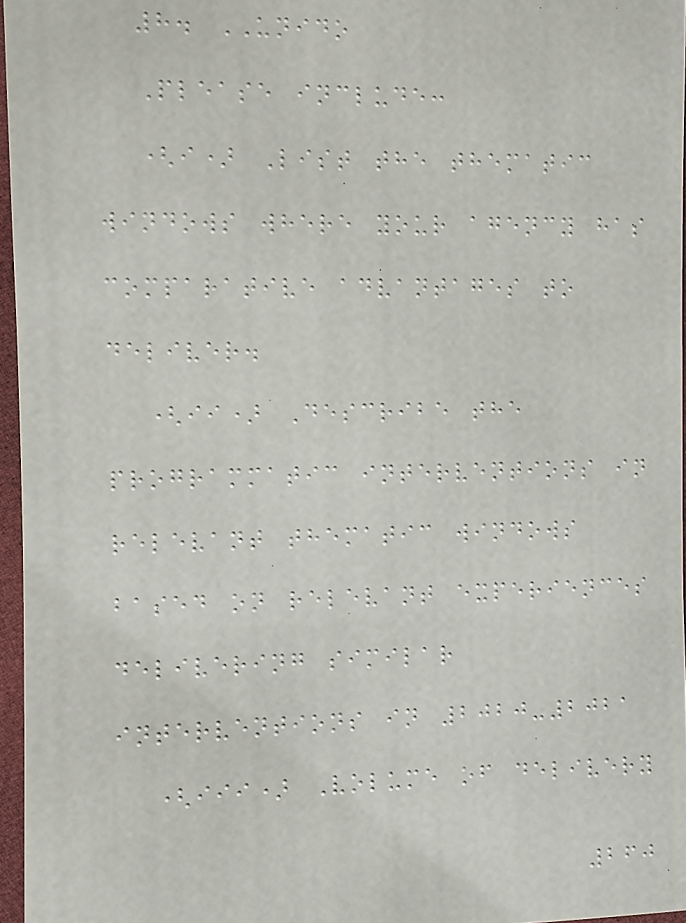8. UNIDO
Please include:
(i) List the thematic
windows where your agency has
comparative advantages to
deliver.
(ii) Describe the
programmatic interventions in
relevant thematic windows
based on relevant experiences
delivering similar
interventions in 2020-2021
(iii) Volume of delivery
260
